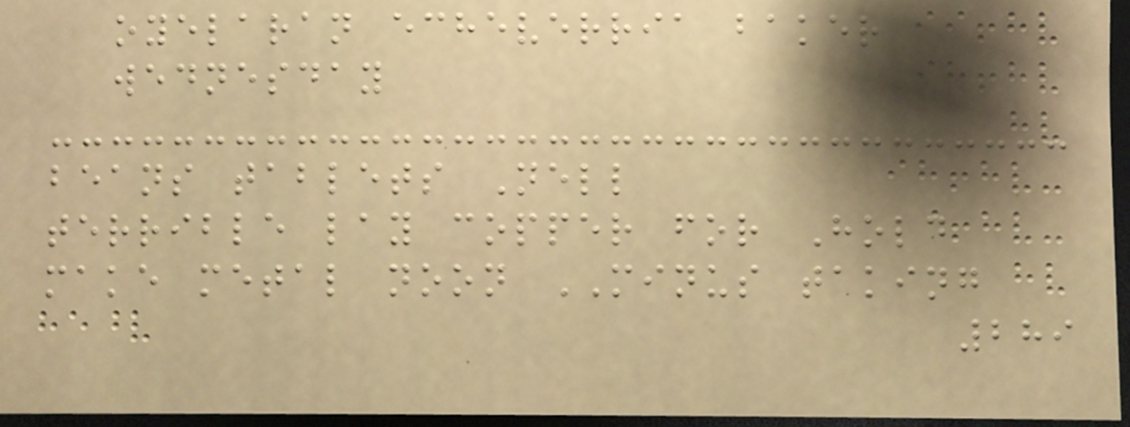oyelaran echeverria baker
wednesday
beans tablets Nell
terrible lay copper for Hold
make metal noon MINUS taking
289
